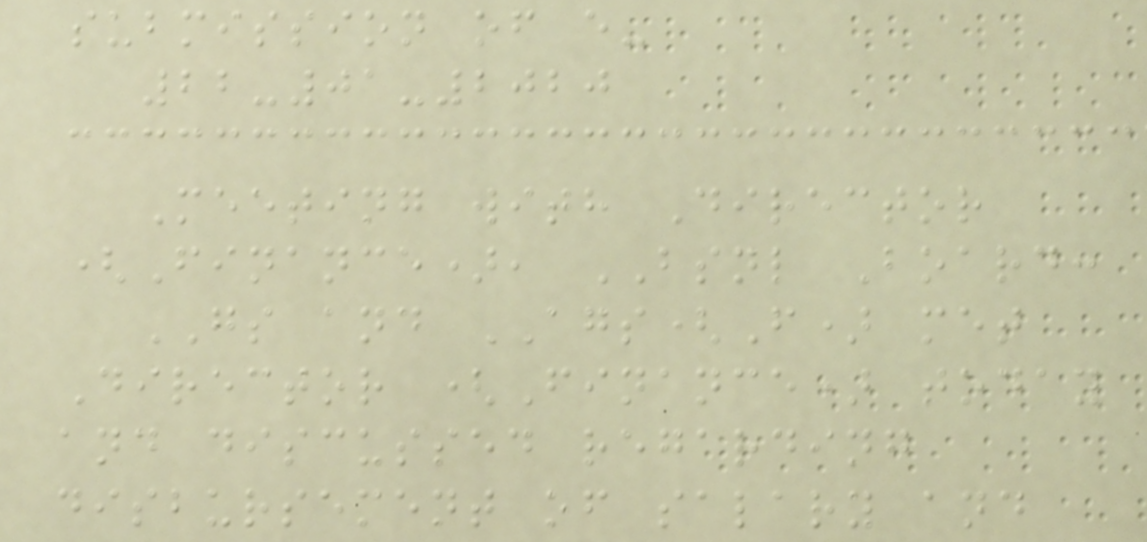submission of e-
22-01-2020
Meeting with Director
(Finance), BSNL Board:
GS and AGS(F) met
Director (Finance) today
and discussed regarding
disbursement of salary and
